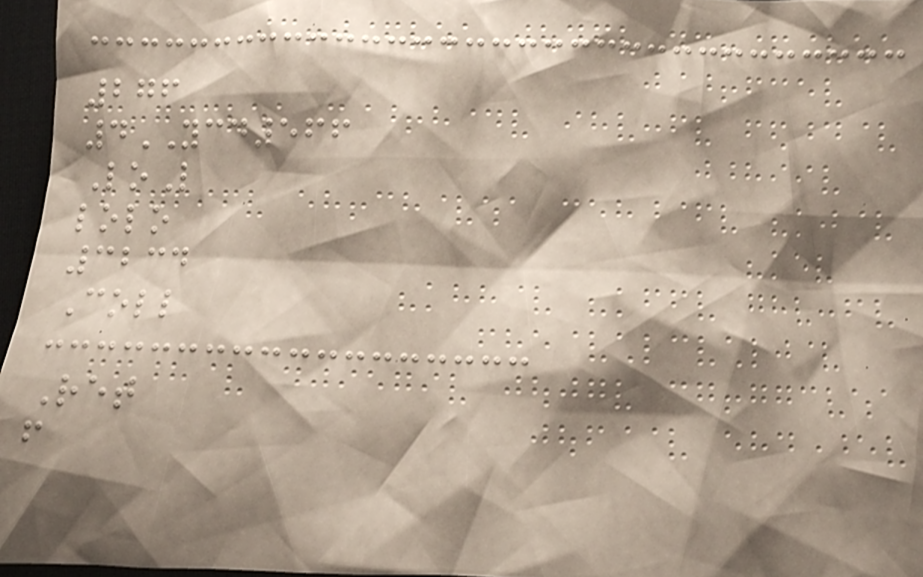276
4YCD566
LoL
lolo
3234
Coll
Ret
f
